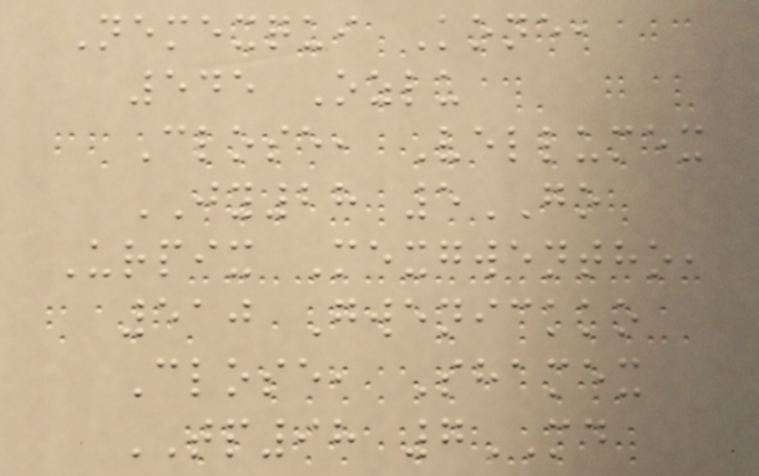Nemexqui Kone,
545 Ozlu
Close, Vellumex
JY28 5GO
Urpix Mexgwentho,
510 Gwenickko
Close, Shamex
TP98 7MD
